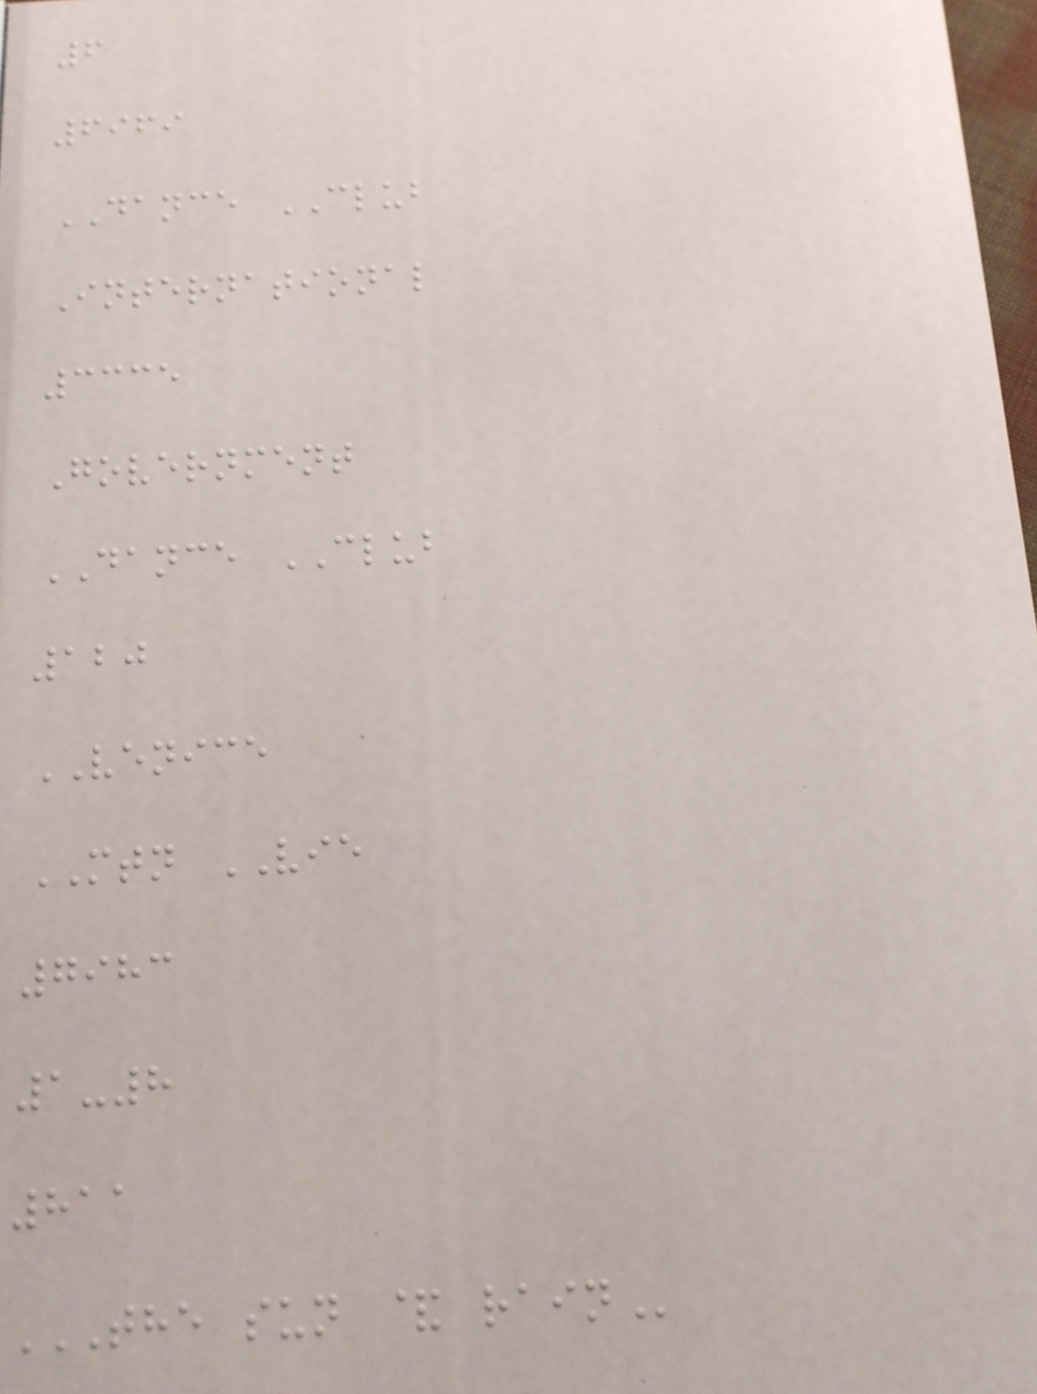6
6969
DANCE CLUB
International
3335
Government
DANCE CLUB
120
VENICE
MTN VIE
7983
1-8
811
THE SUN & RAIN
